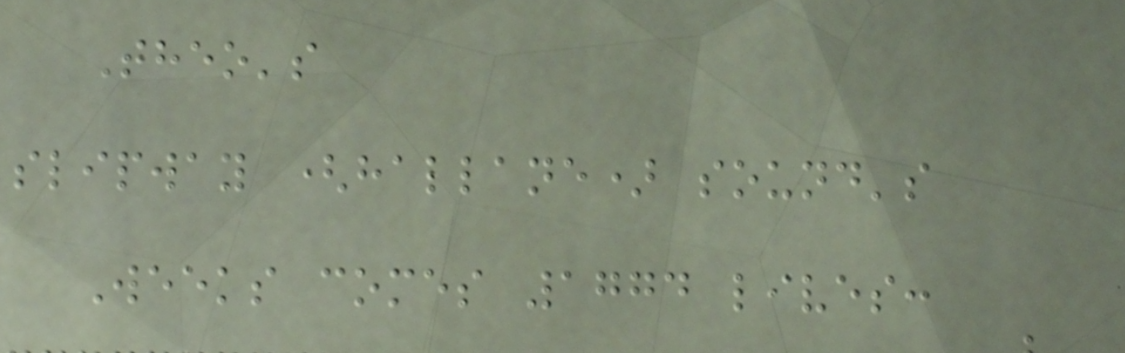Theo's
slipway (hallane) sound's
Weeks comes 1774 lives:
